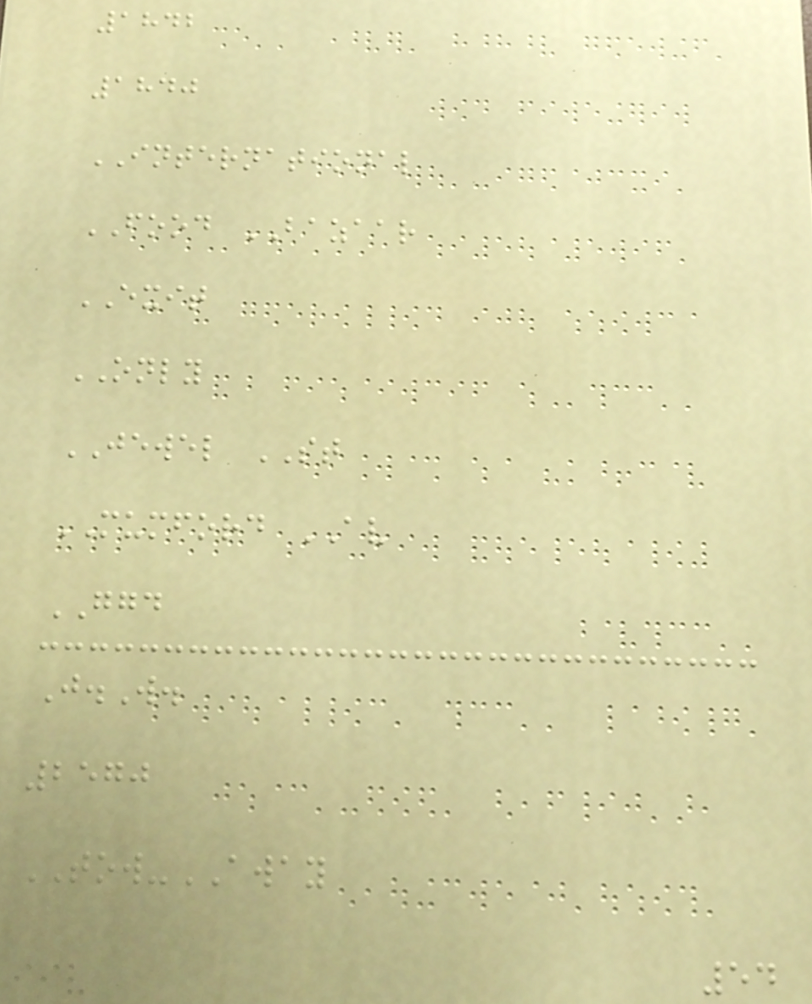1842
1840
INTERNATIONAL
FOOD BAZAAR
EXIT
ONLY
JEWEL ST
MUMFORD AV
GGD
J.W.
2570
TOW-AWAY
54
